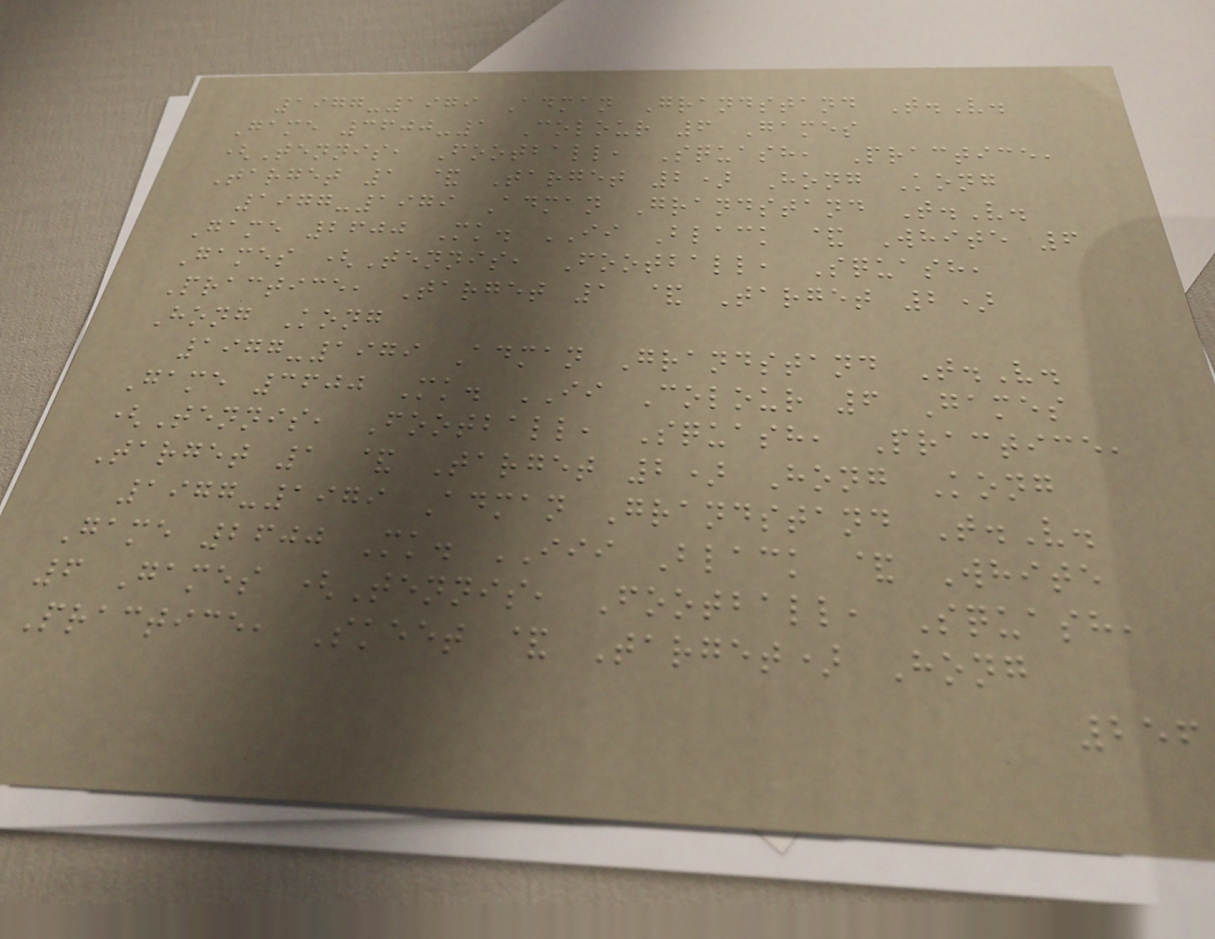1977-1979 Adman Grandstand T.V.
Game 3600-1 Colour 6 Games
(Tennis, Football, Squash, Practice,
Target 1 & Target 2) Hong Kong
1977-1979 Adman Grandstand T.V.
Game 2600 Mk. II Black & White 6
Games (Tennis, Football, Squash,
Practice, Target 1 & Target 2)
Hong Kong
1977-1979 Adman Grandstand T.V.
Game 3600 Mk. II Colour 6 Games
(Tennis, Football, Squash, Practice,
Target 1 & Target 2) Hong Kong
1977-1979 Adman Grandstand T.V.
Game 2600 Mk. III Black & White
6 Games (Tennis, Football, Squash,
Practice, Skeet & Target) Hong
256
